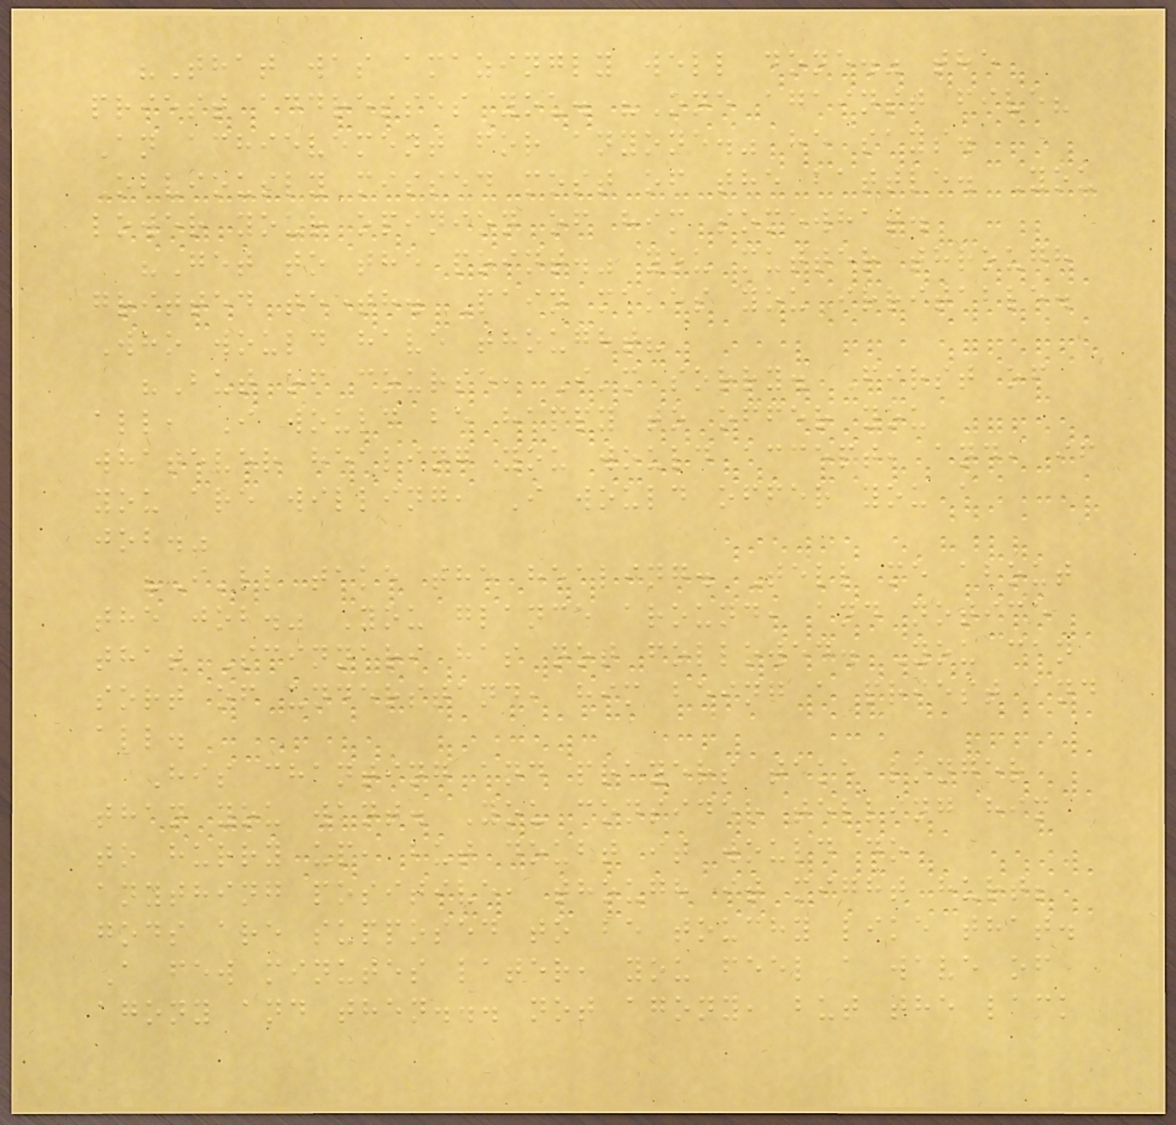"That was amazingly well done." the
priest addresses you. "One against five?
An achievement for anyone." he says.
Obviously missed most of the battle. You
lower your opinion of him somewhat.
"Get to the point." you mutter through
gritted teeth. Pain makes you irritable.
Who would have thought?
"But of course, I'm sorry. First of
all, I would be happy to offer you
whatever healing you would accept, and, if
you are willing, I would offer you a
job."
"I'll take the healing. Tell me about
the job." You glance around, and notice
that Scinnari has not followed. You can
sort of understand, him being a priest and
all.
His chanting and prayers take longer
than you want. You consider telling him
to hurry up, but doubt it would do
anything positive, though it might hurt;
gods are supposed to be touchy like that.
A few minutes later, you feel a wave of
agony and then... not agony, but the lack
